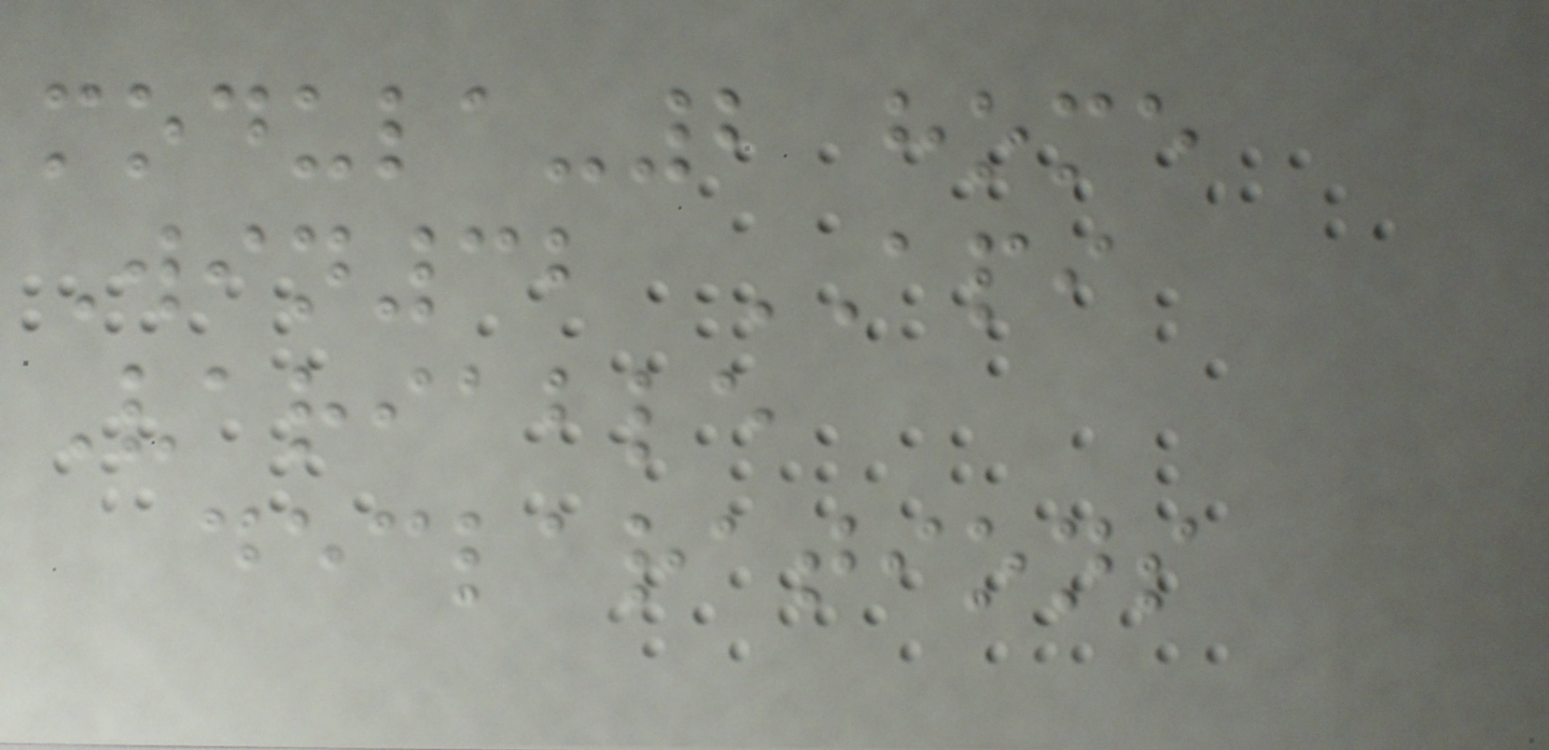modula-2 home
Win32 API
Variable
declarations
